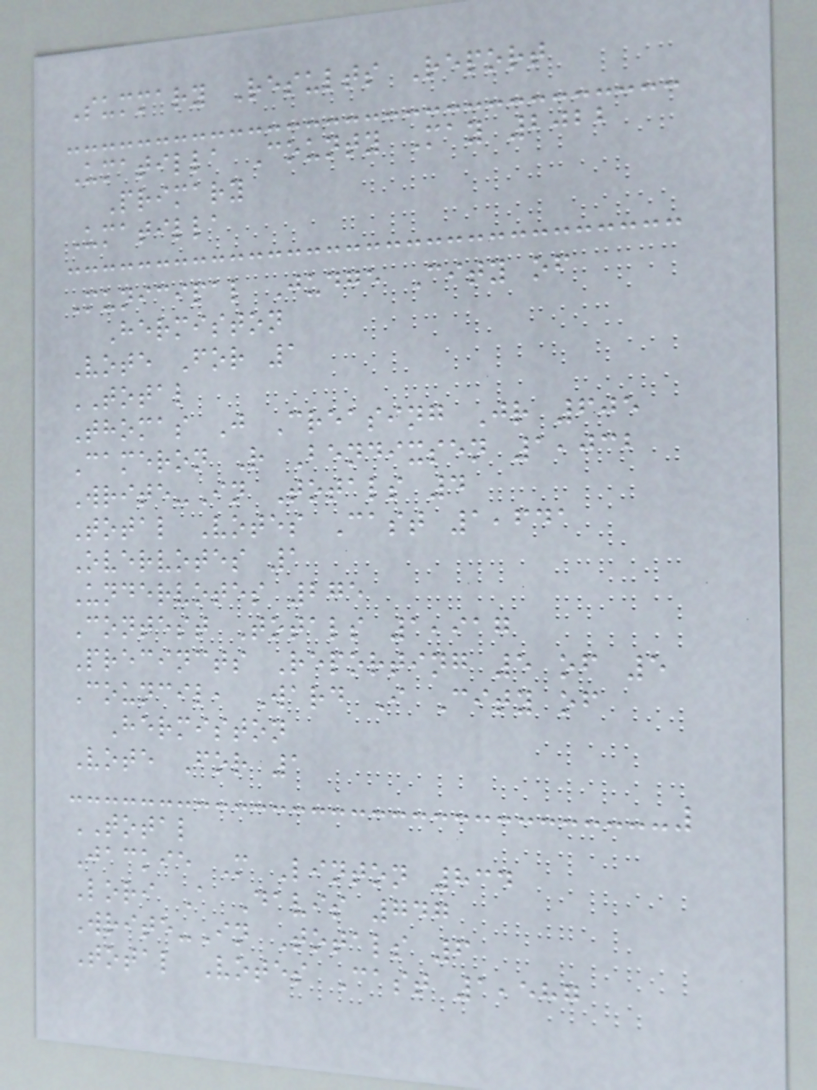Summary Results Report
Umatilla County May 2022
Primary
Umatilla
Municipal Judge City of
Hermiston
Vote For 1
TOTAL
Thomas J Creasing Jr 605
Cameron R Bendixsen 1,032
Write-In Totals 4
Total Votes Cast 1,641
Overvotes 1
Undervotes 275
Contest Totals 1,917
Precincts Reporting 5 of 5
Council, Ward I City of
Hermiston
Vote For 1
TOTAL
Jackie M Linton 834
Lori A Davis 747
Write-In Totals 6
Total Votes Cast 1,587
